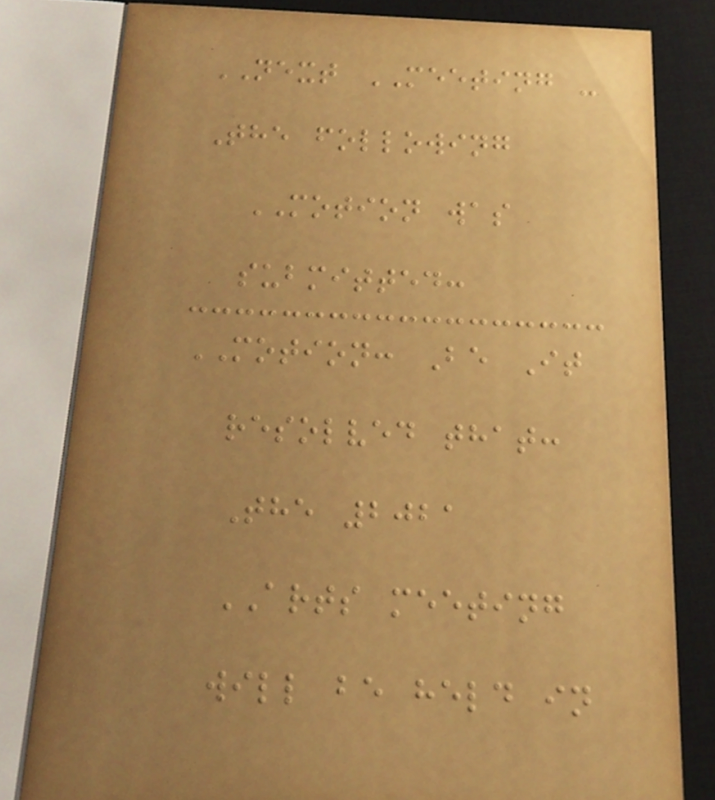NEXT MEETING -
The following
MOTION was
submitted:
MOTION: Be It
resolved that:
The 2021
ARTS meeting
will be held in
